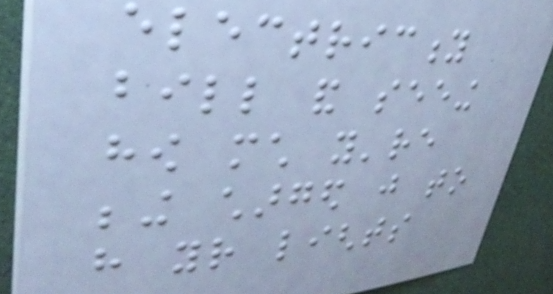electricity
bill and seeing
how much you're
being charged just to
have your lights
